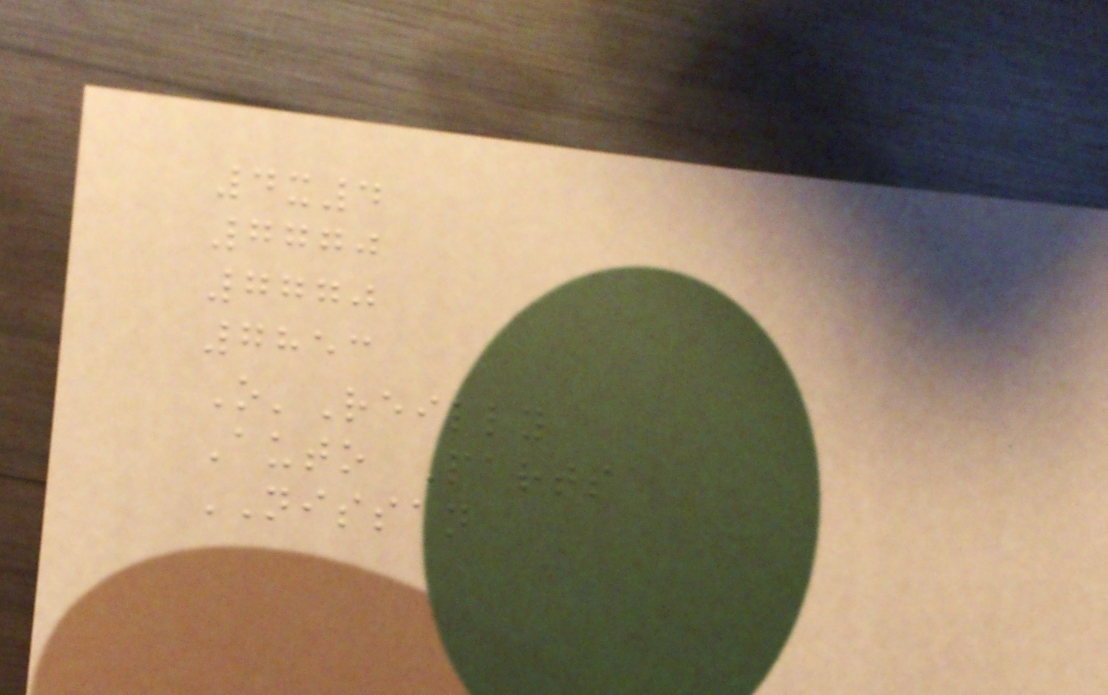4x4
7770
7770
7853
O'Reilly
Auto Parts
NISSAN
